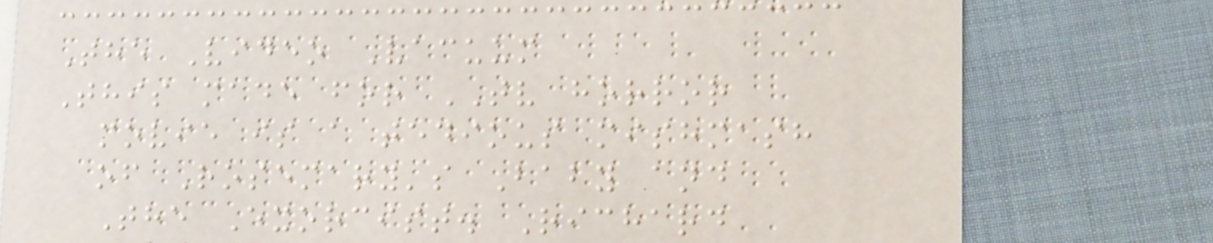The Video Vacuum
This made for TV horror
movie is a tedious mishmash
of Rosemary's Baby and
The Exorcist. Richard
